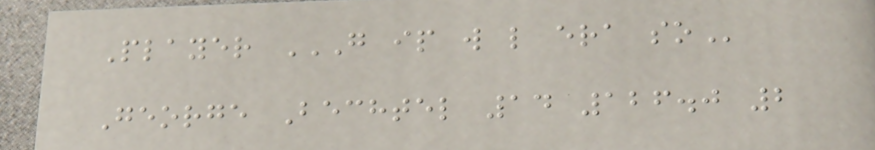Player G IP W L ERA SO
George Bechtel 14 126.0 2
